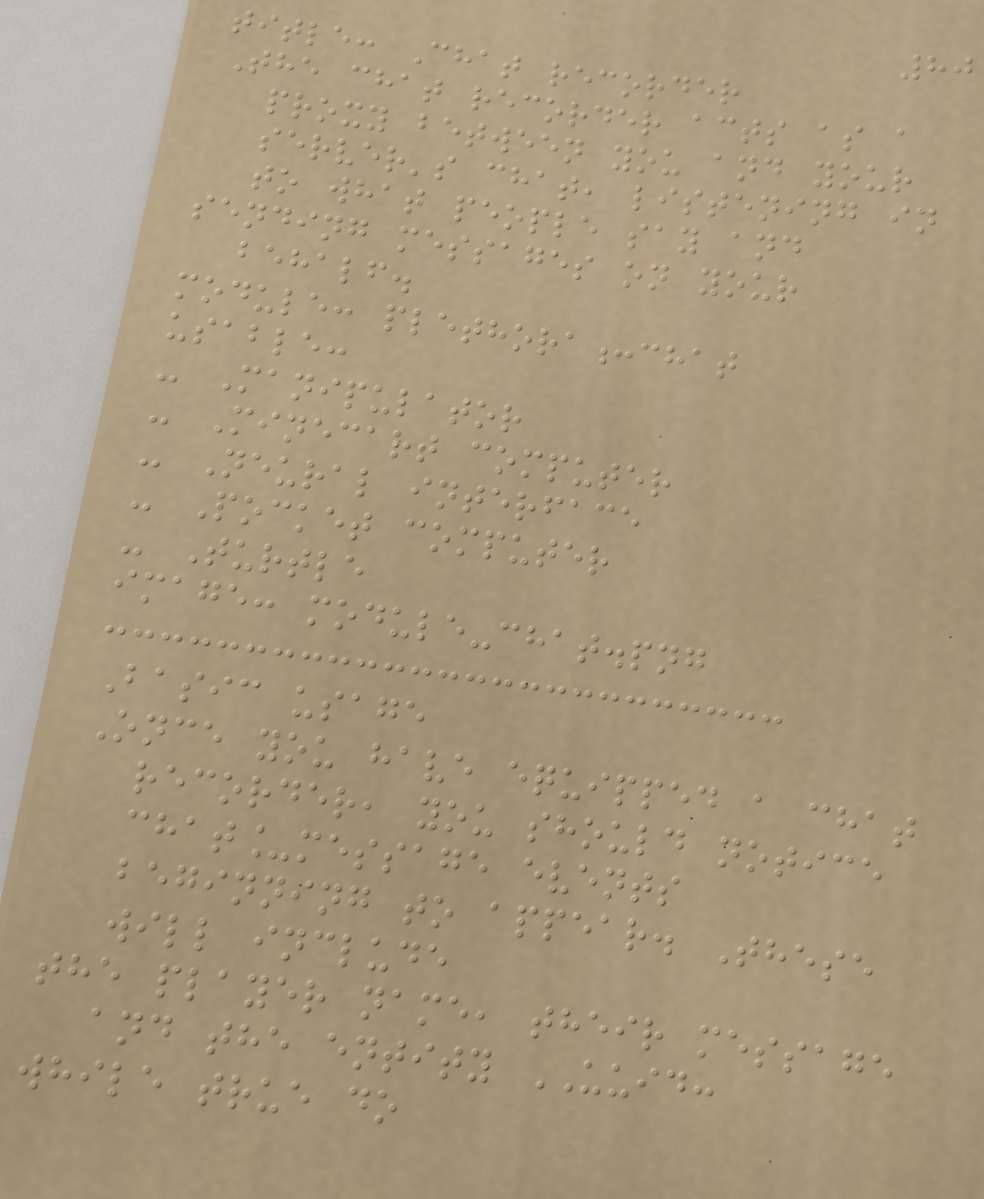80
title: Chat recorder
The chat recorder acts as a
proxy between you and your
server's chat, listening in
to what people say and
sending messages on your
behalf.
module: plethora:chat
usable:
- Manipulator
- Minecart computer
- Neural interface
- Pocket computer
- Turtle
image: module-chat.png
Basic usage
Once you have equipped a chat
recorder, you should notice
chat_message events
beginning to appear. These
will include
the player name, their message
and the entity UUID:
while true do
